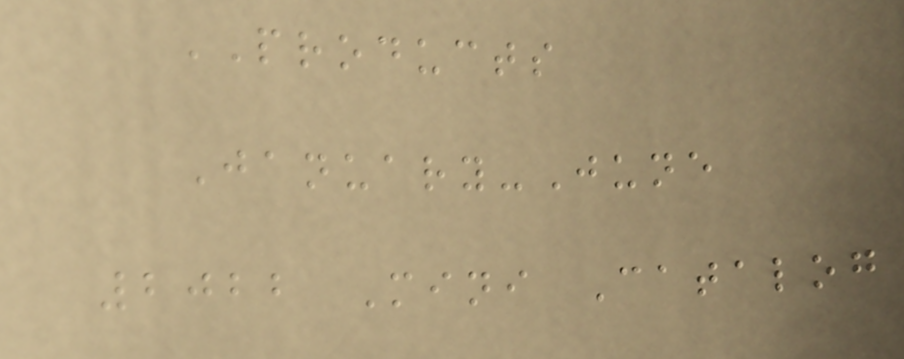PRODUCTS
January-June
2022 Mini Catalog
